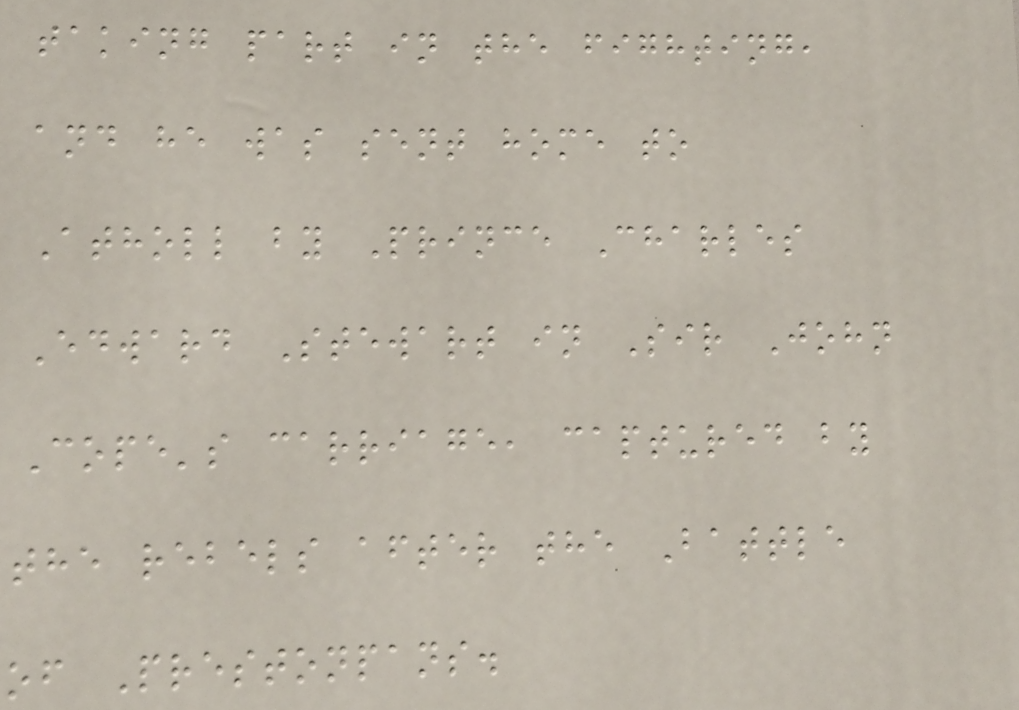taking part in the fighting,
and he was sent home to
Atholl by Prince Charles
Edward Stewart in Sir John
Cope's carriage, captured by
the rebels after the Battle
of Prestonpans.
